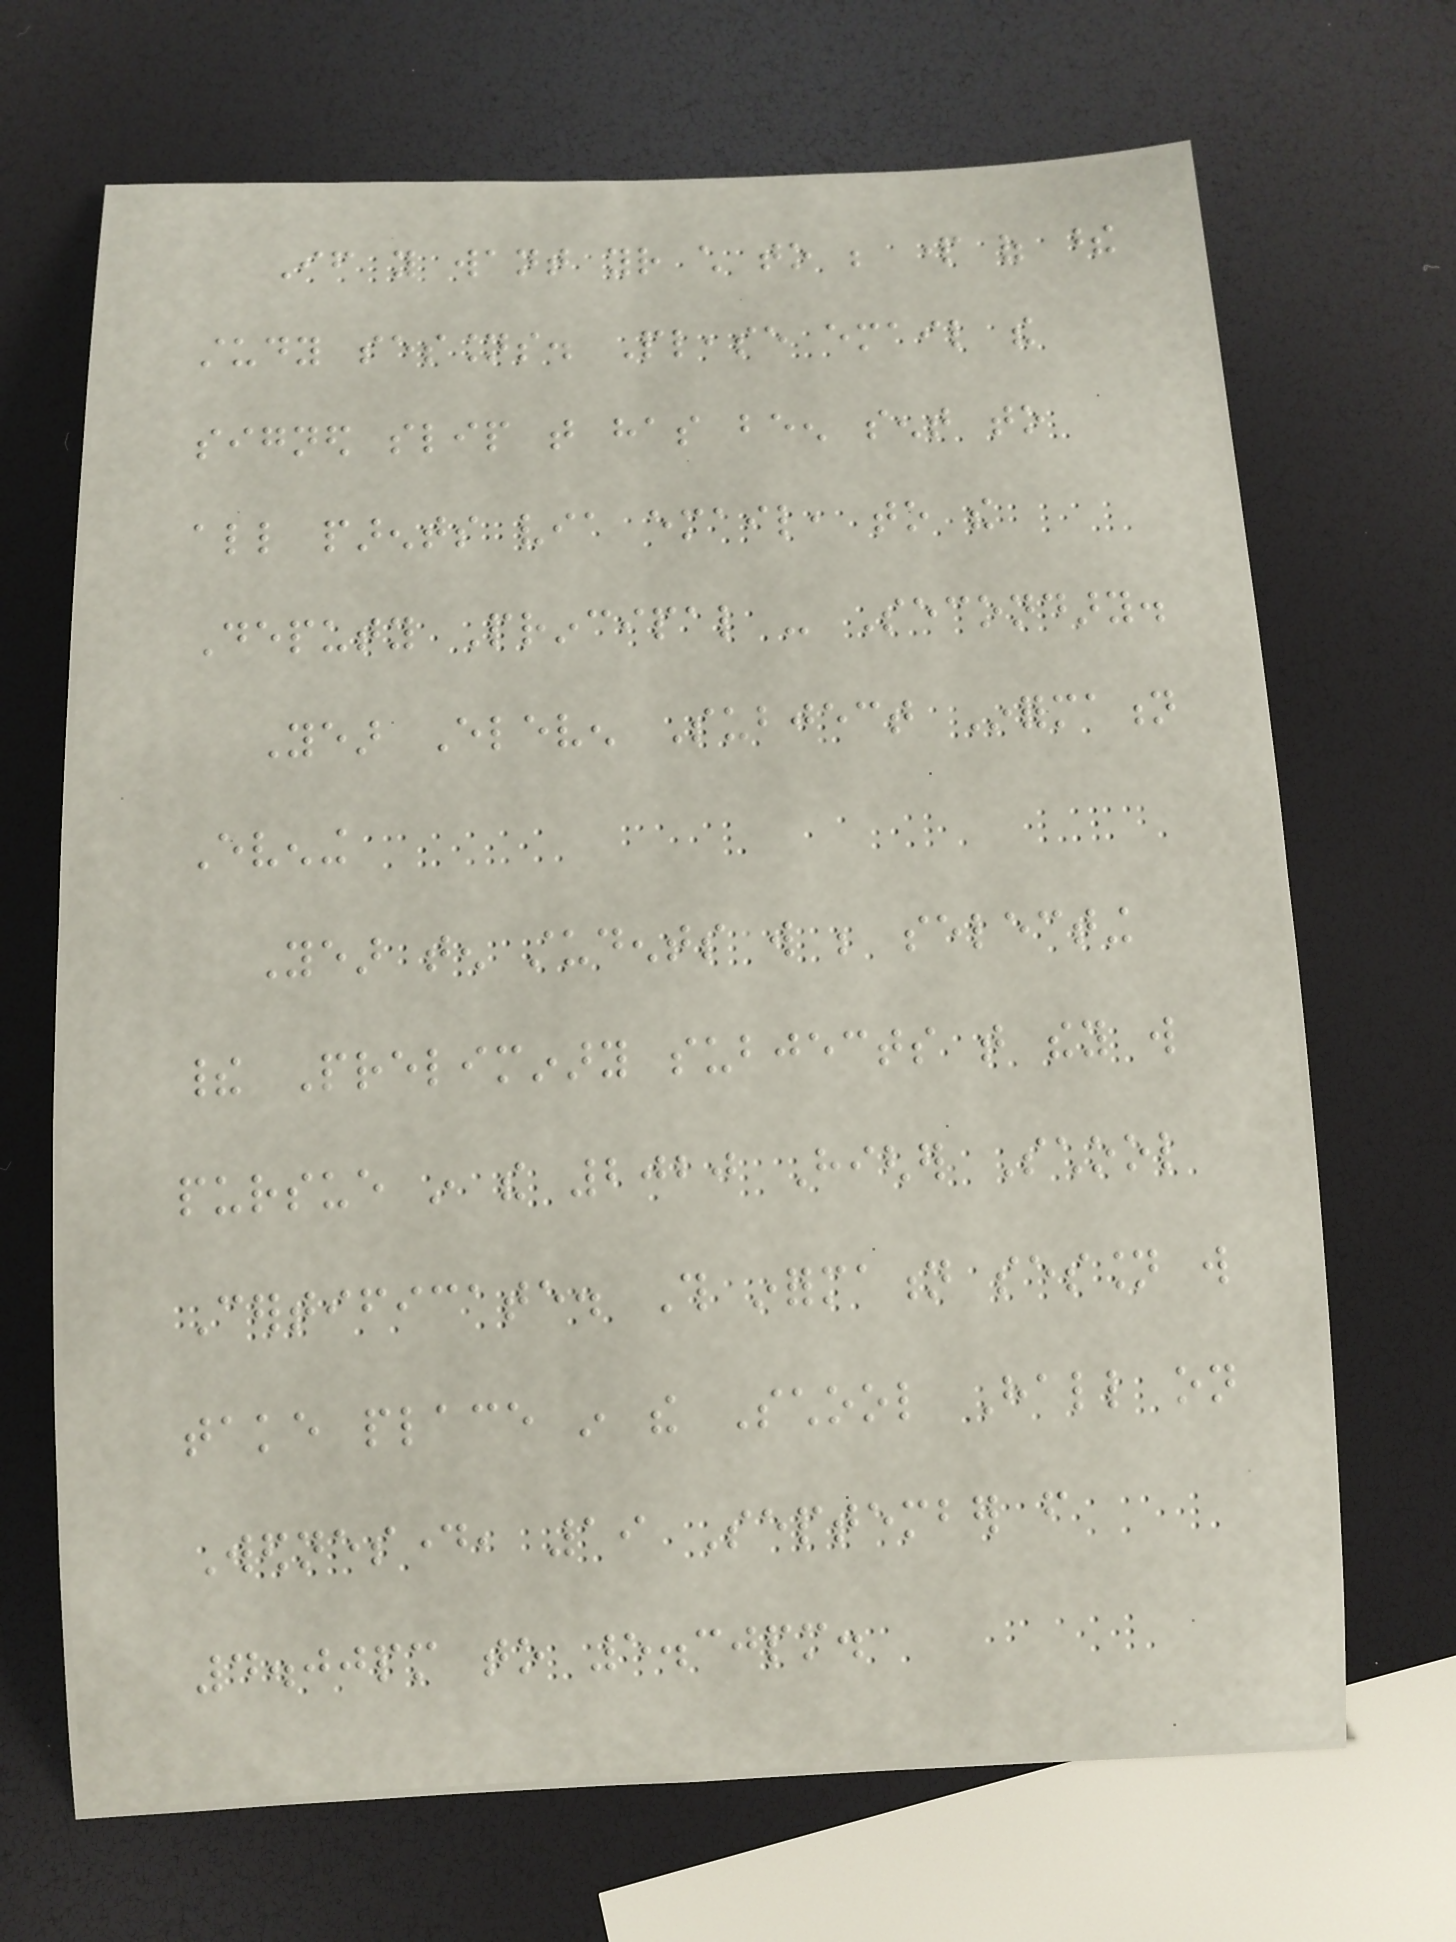If you want your child to be part of these
study sessions. Please email the
signed slip that has been sent to
all parents via email, to the
Deputy Principal - Secondary.
Year Eleven Subject Information
Evening
Year ten students will be selecting
their Preliminary subjects that they will
pursue in the 2020 Higher School
Certificate. This information session will
take place in the School Hall on
Wednesday, 19 September from
4.00pm to 5.30pm.
